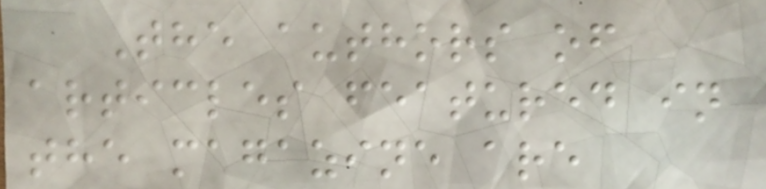The authors of
articles featured in
the magazine are
